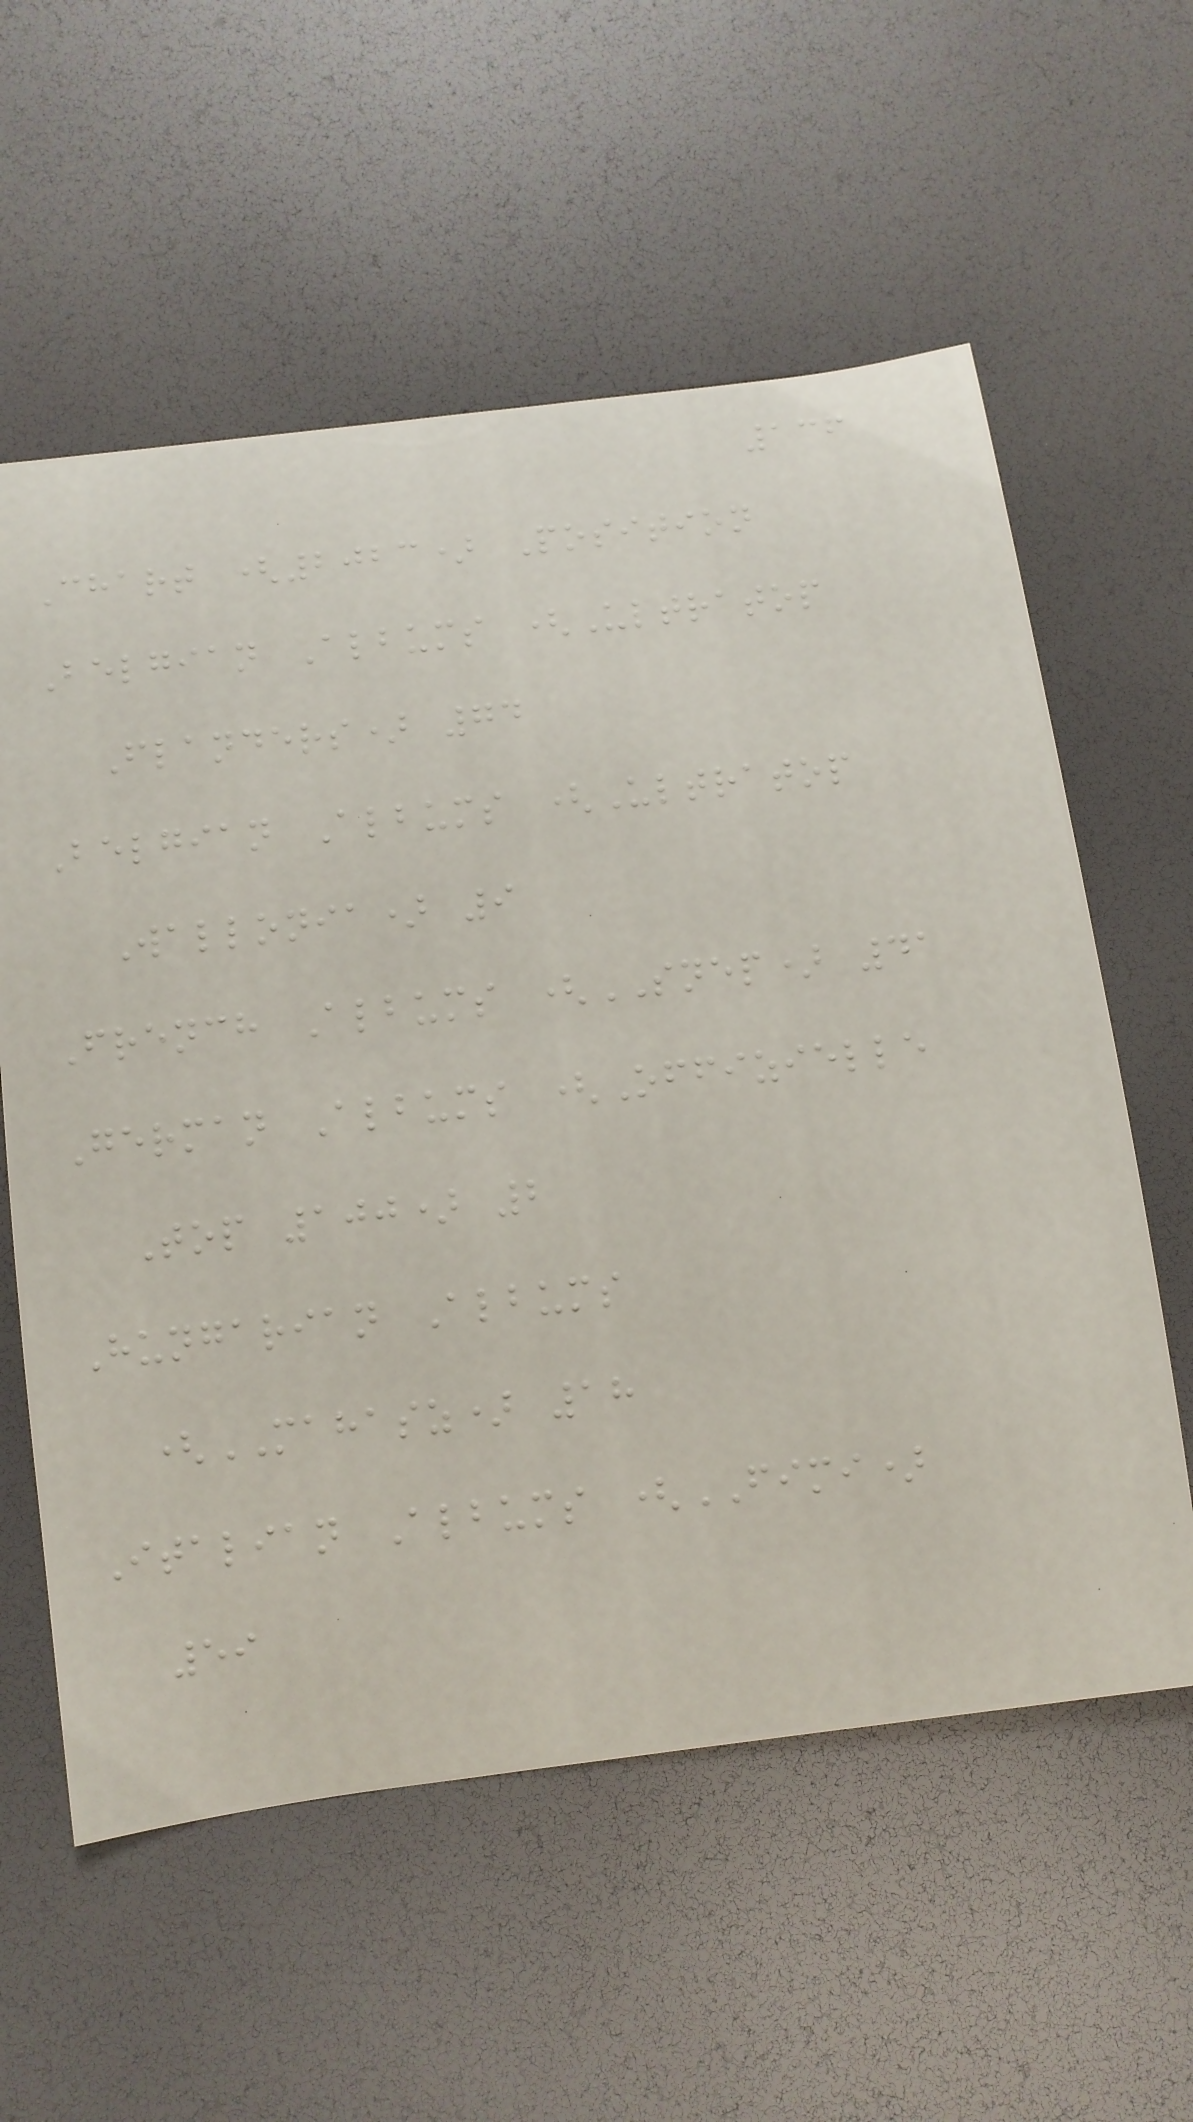136
Chart (2023) Position
Belgian Albums (Ultratop
Flanders) 74
Belgian Albums (Ultratop
Wallonia) 9
French Albums (SNEP) 41
German Albums (Offizielle
Top 100) 2
Hungarian Albums
(MAHASZ) 18
Italian Albums (FIMI)
59
